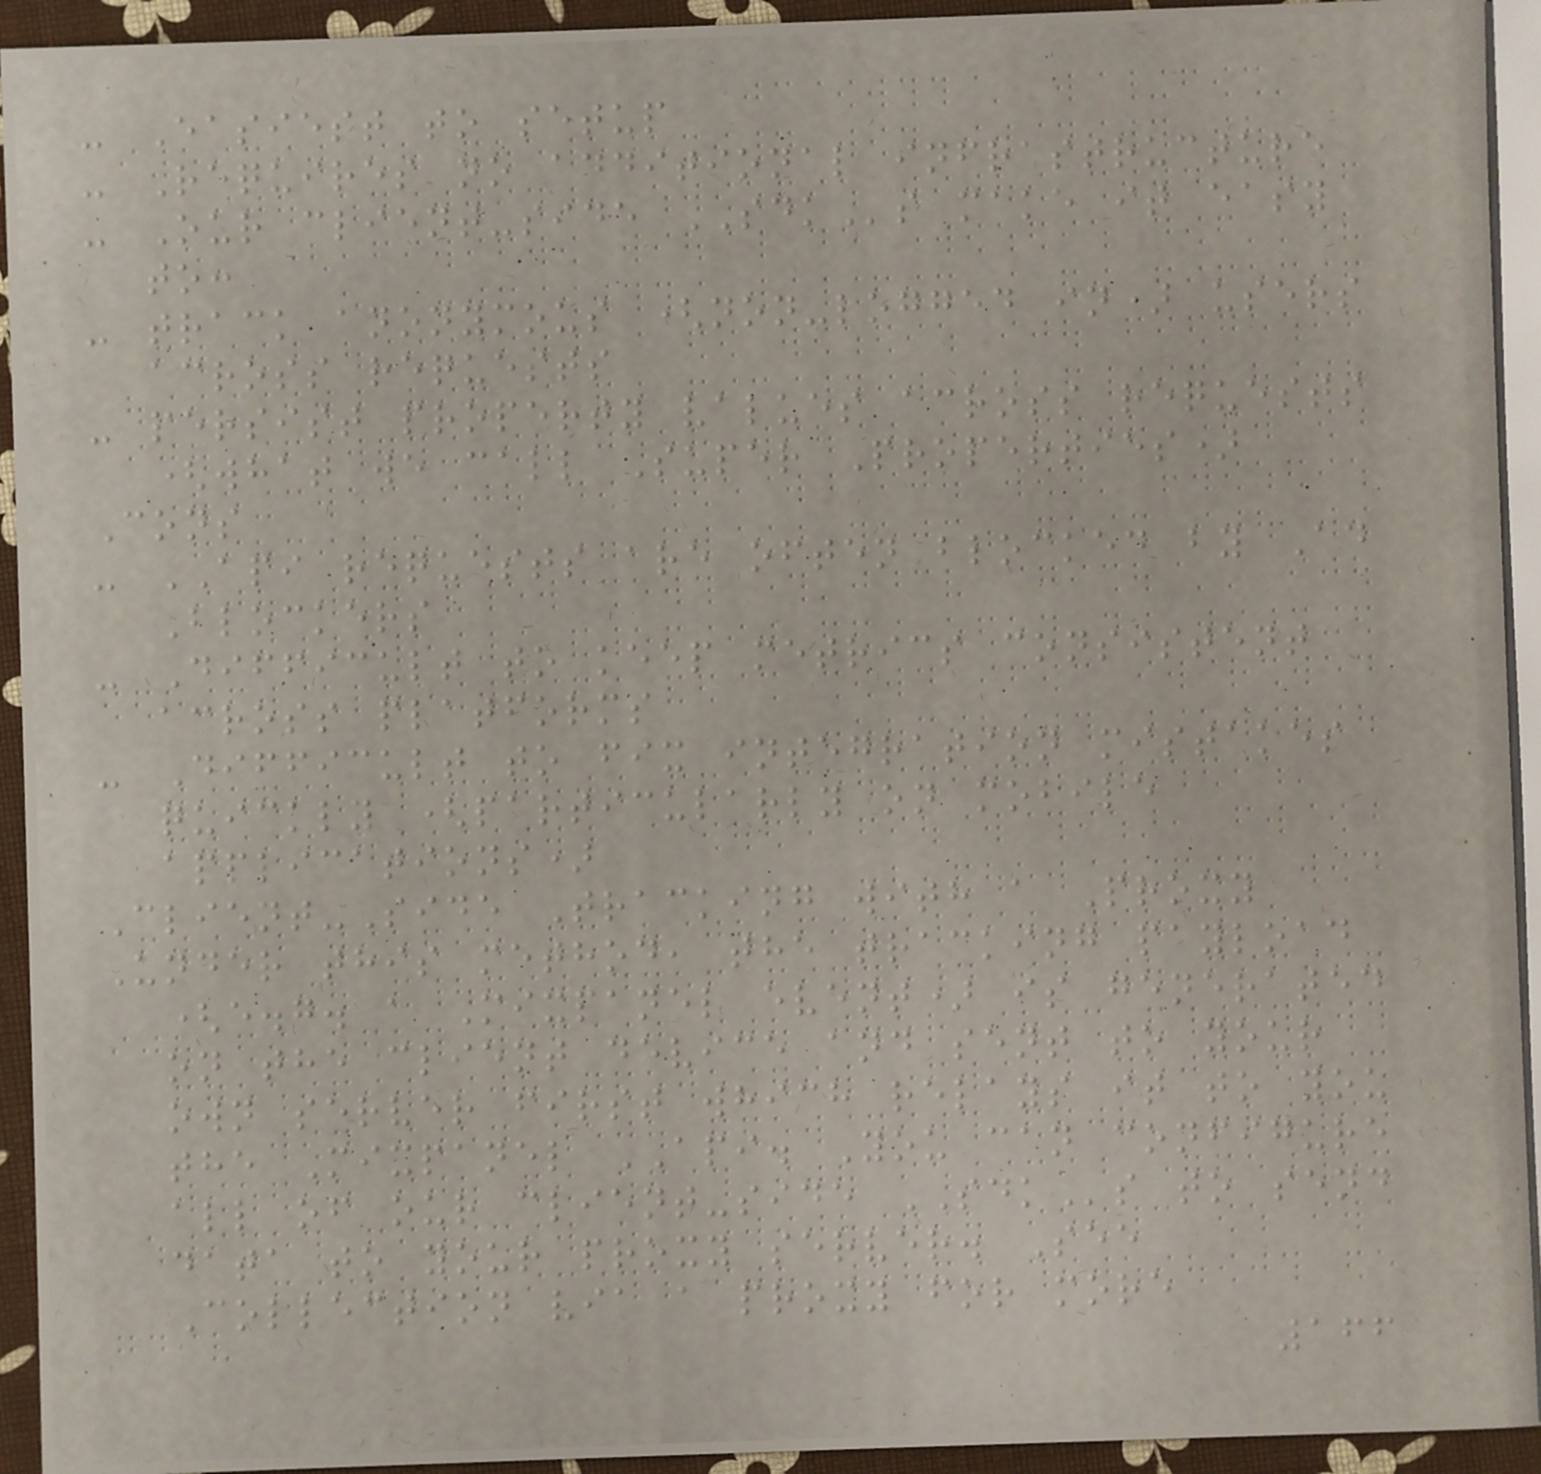- Easiest to setup
- Requires no additional infrastructure
- Our client-side SDKs make it easy
to:
- track anonymous (non-logged in) users
across requests
- persist property values across requests
(what we call Super Properties)
Cons
- API requests are often blocked by Ad
Blockers
- Difficult to keep metrics consistent
across platforms
- Difficult to fix integration mistakes
quickly (particularly on mobile
applications)
Client-Side Tracking with a Proxy
Under this method, the tracking payload
(e.g. a Mixpanel event) is generated
on the client device and sent to your
own server first which relays it to you
the Mixpanel API. You can configure
all of our client-side SDKs to send
data to your proxy server. See
Collection via a proxy for more
166
